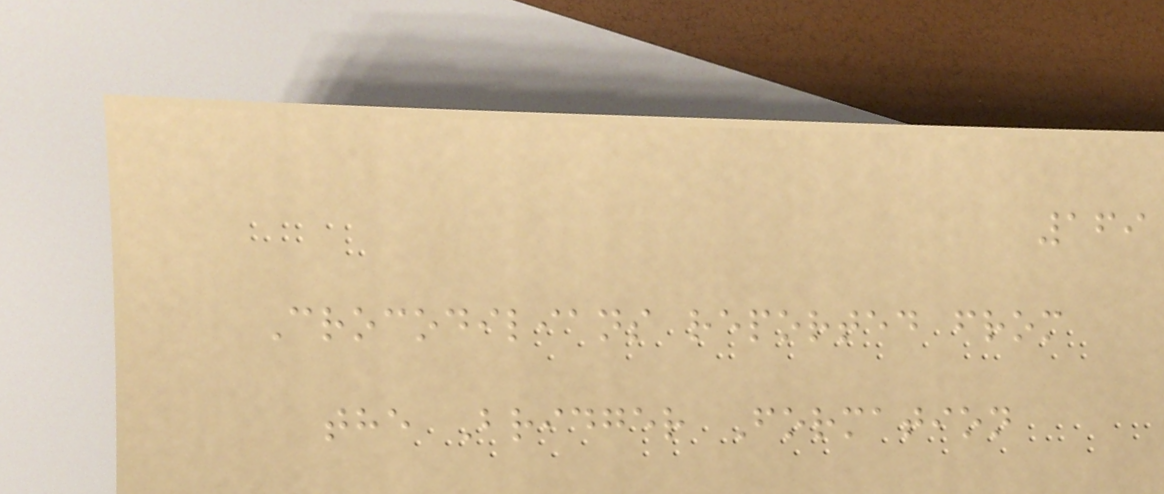169
Crocodilians reported from
the Bridger Formation
